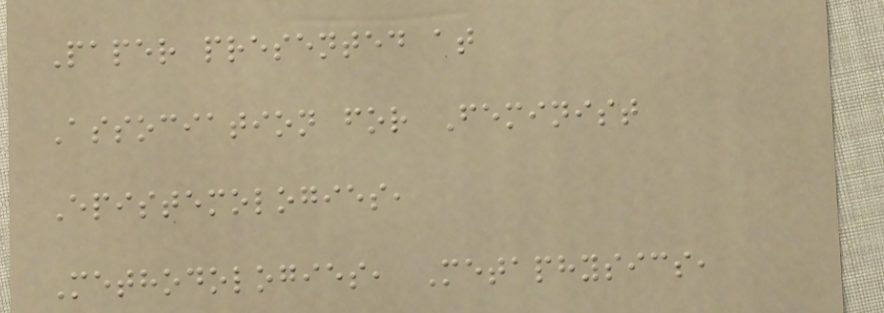Paper presented at
Association for Feminist
Epistemologies,
Methodologies, Metaphysics,
